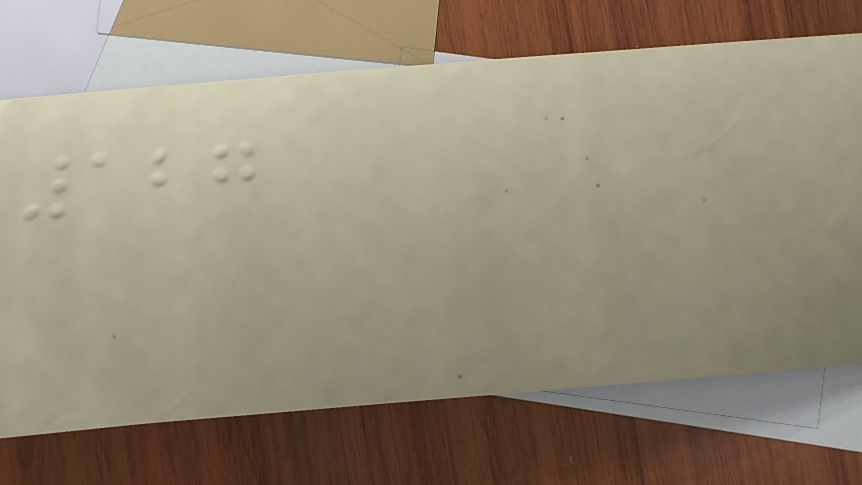127
